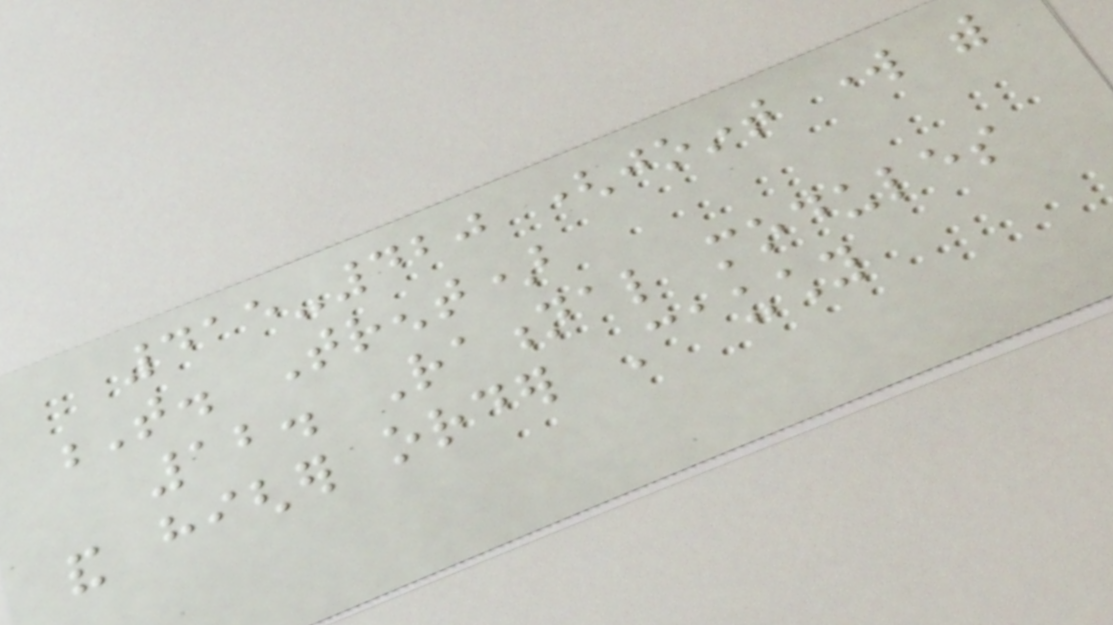415-420 (joint work with
T. Trent)
12. Rational modules
and higher order Cauchy
